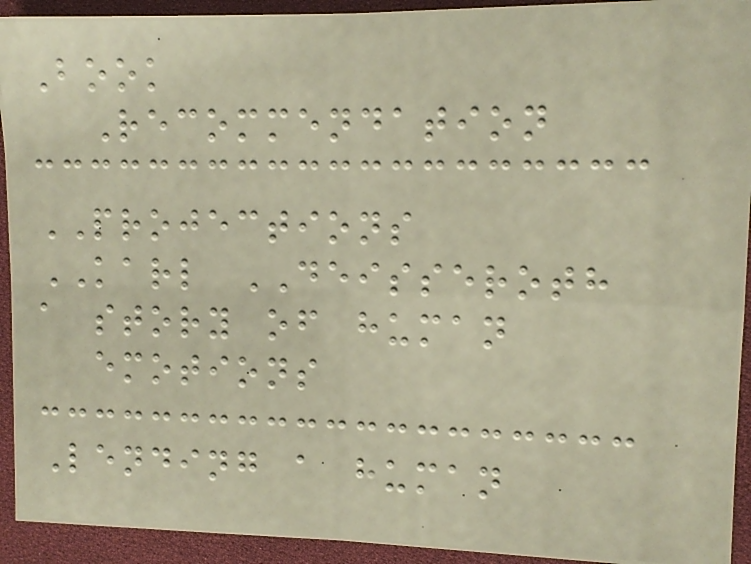Book
Recommendation
PROJECTIONS
KARL DEISSEROTH
a story of human
emotions
Lending a human
